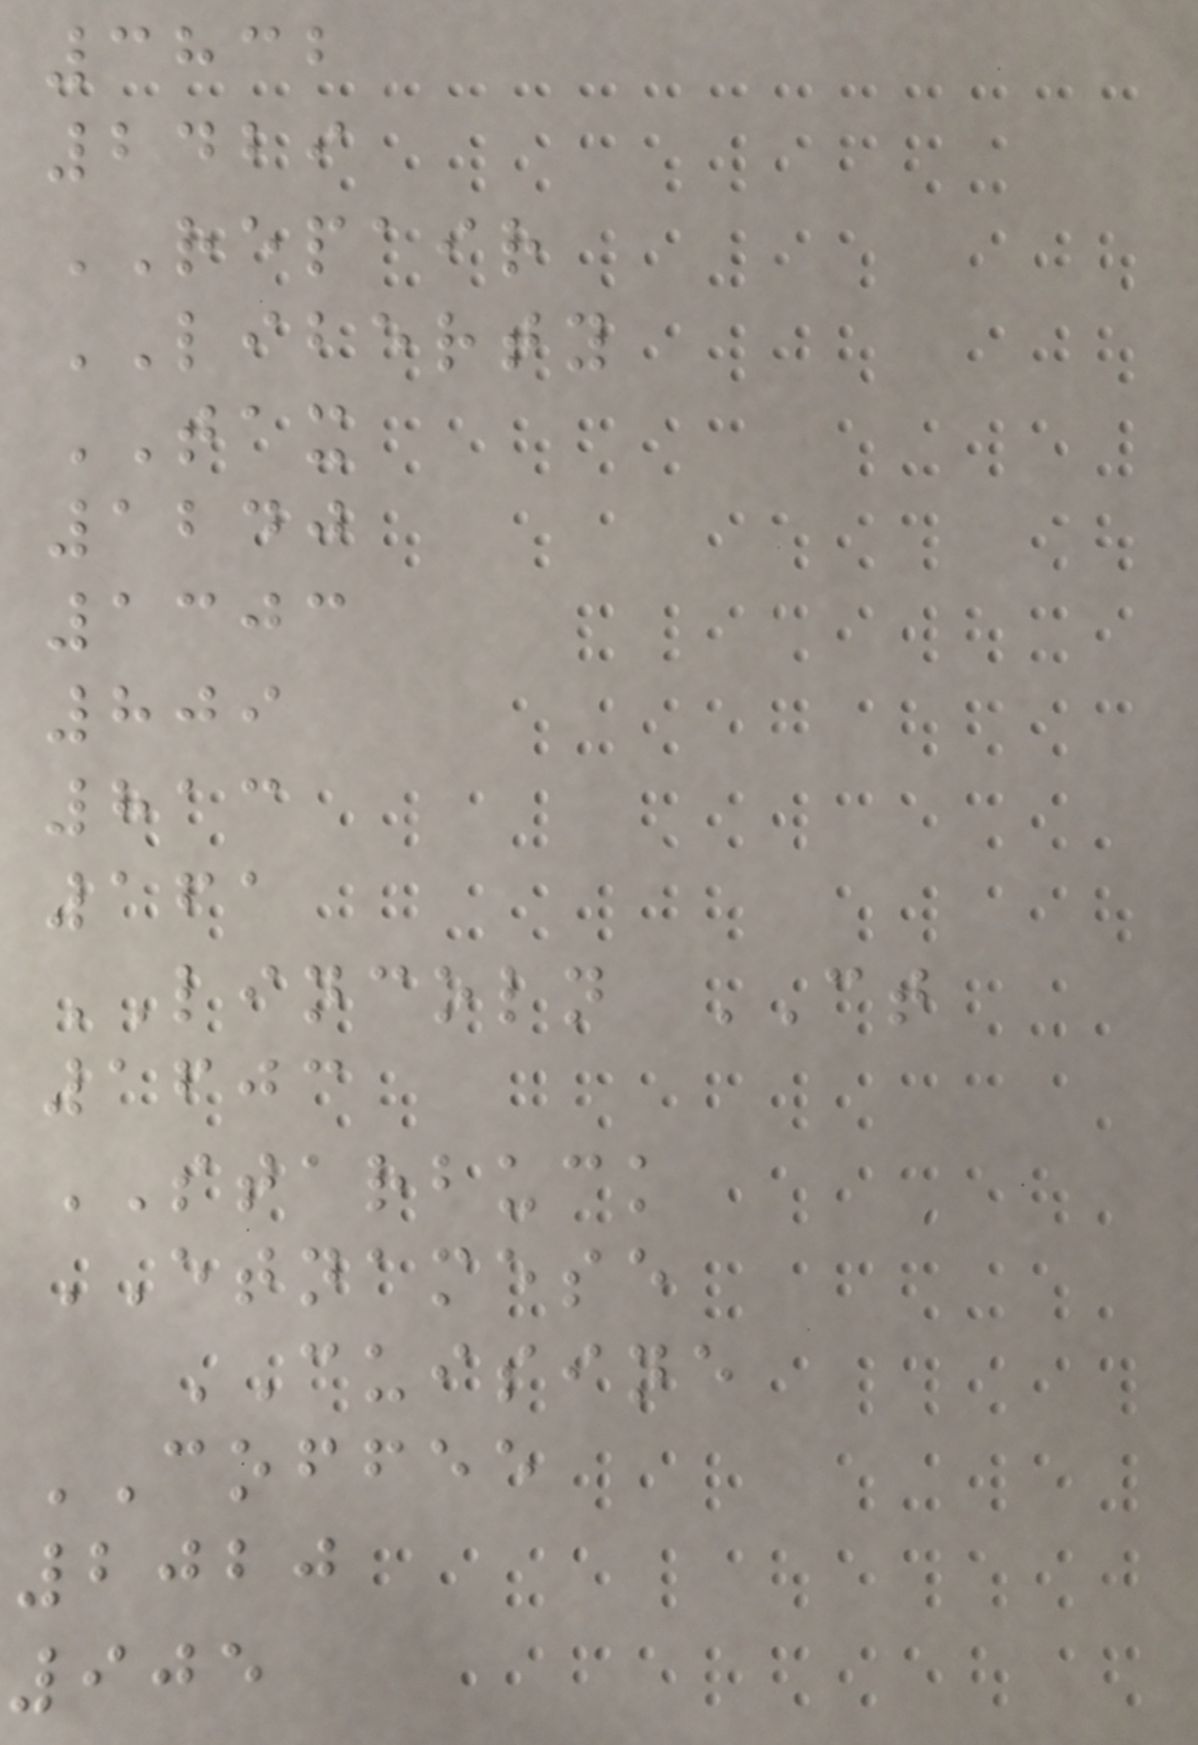3832
2429
REPAIR
LIBERTY
TAX
1240
1303
809
813
161
LINCOLN CT
1603
STARBUCK
ETNAMESE
CUISINE
COFFEE
2020
905
